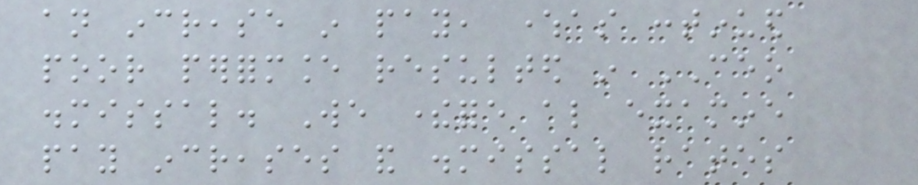an increase in pay, whereas continued
poor performance resulted in CEO
dismissal. We therefore also examine
pay increases and dismissal rates
